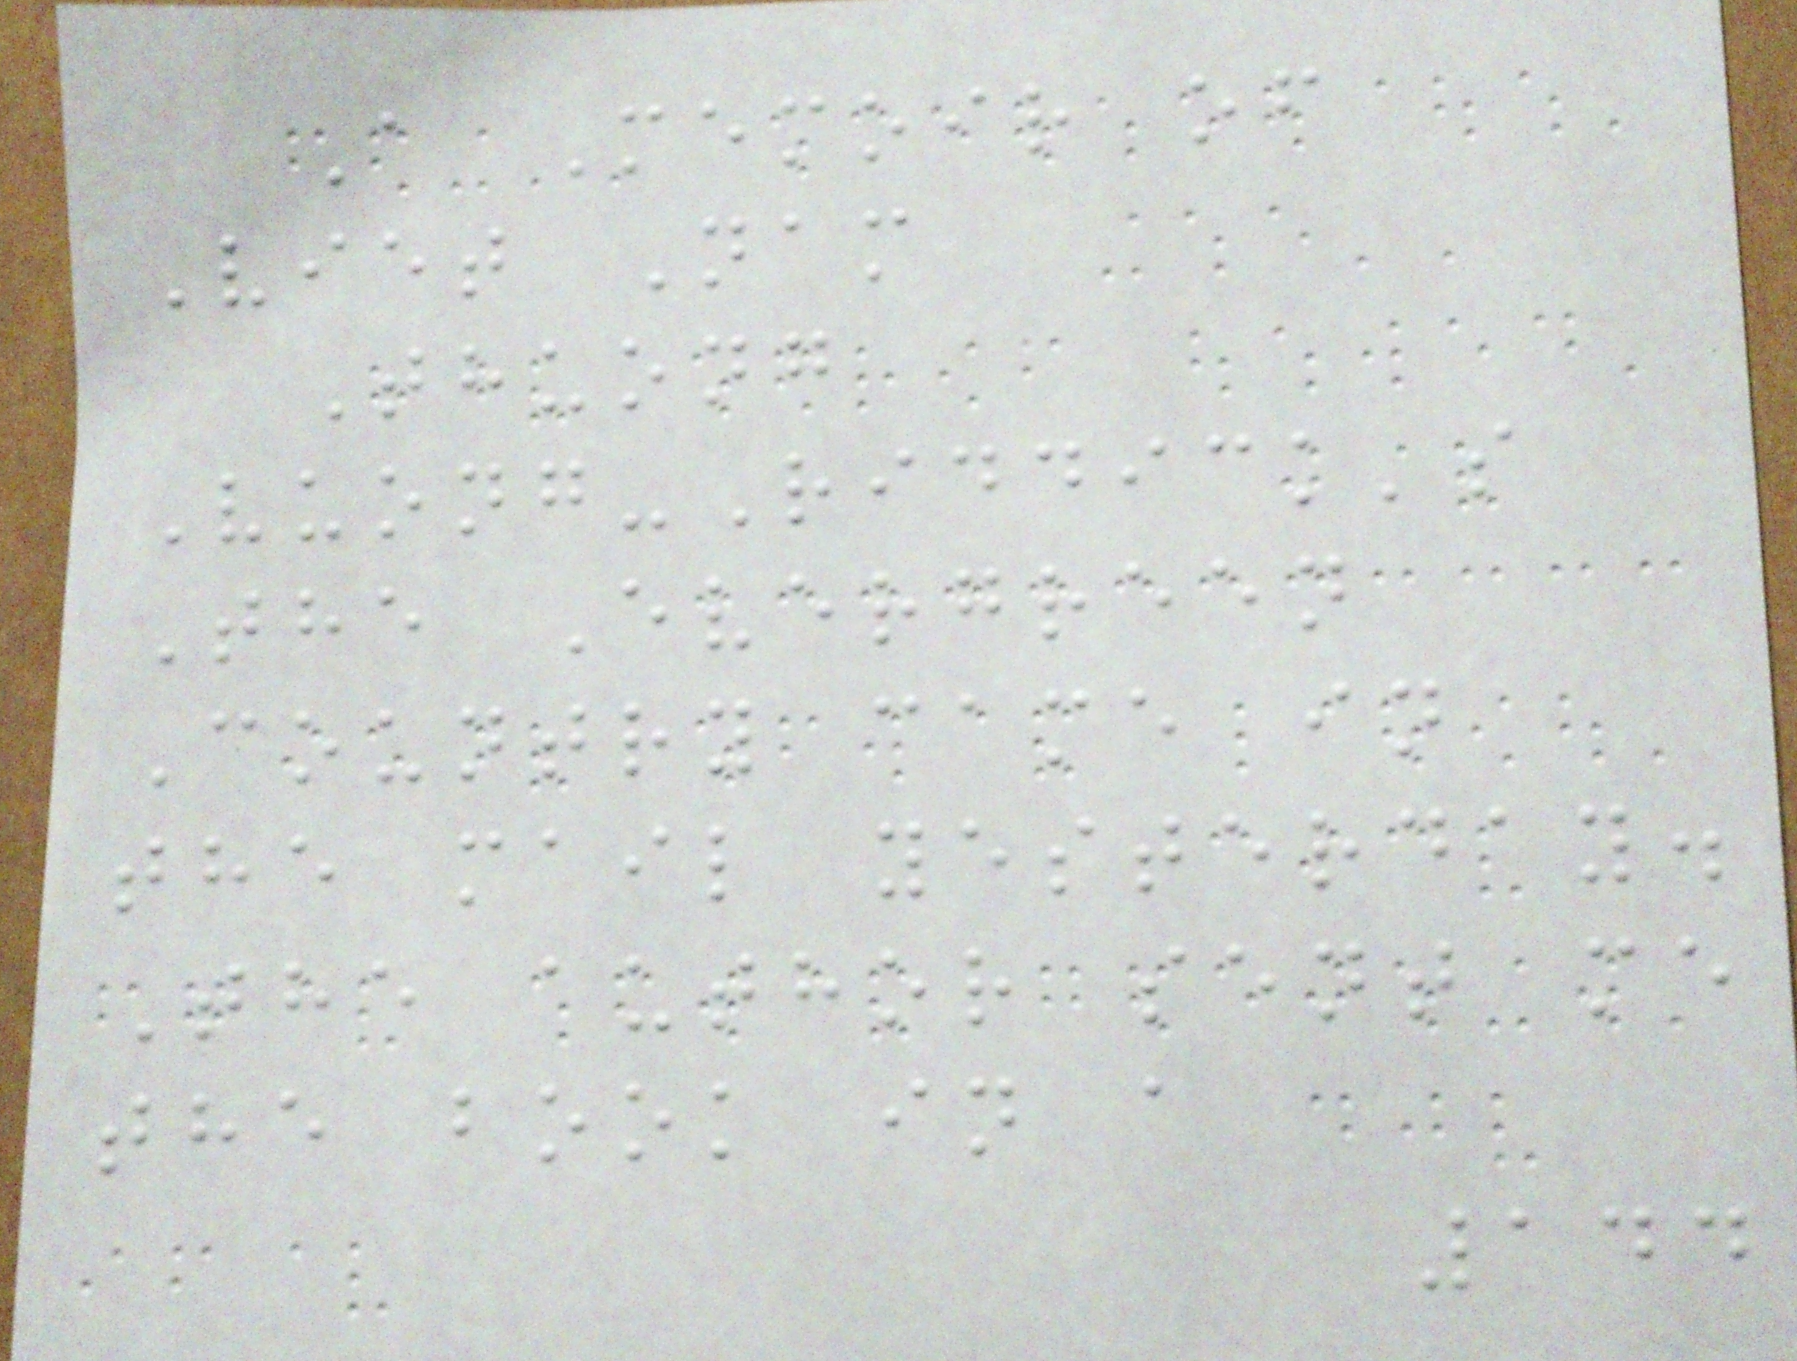A Memoir of
Viet Nam
Thuong
Vuong-Riddick's
The Evergreen
Country came in
the mail yesterday.
The author sent me
the book in a
144
